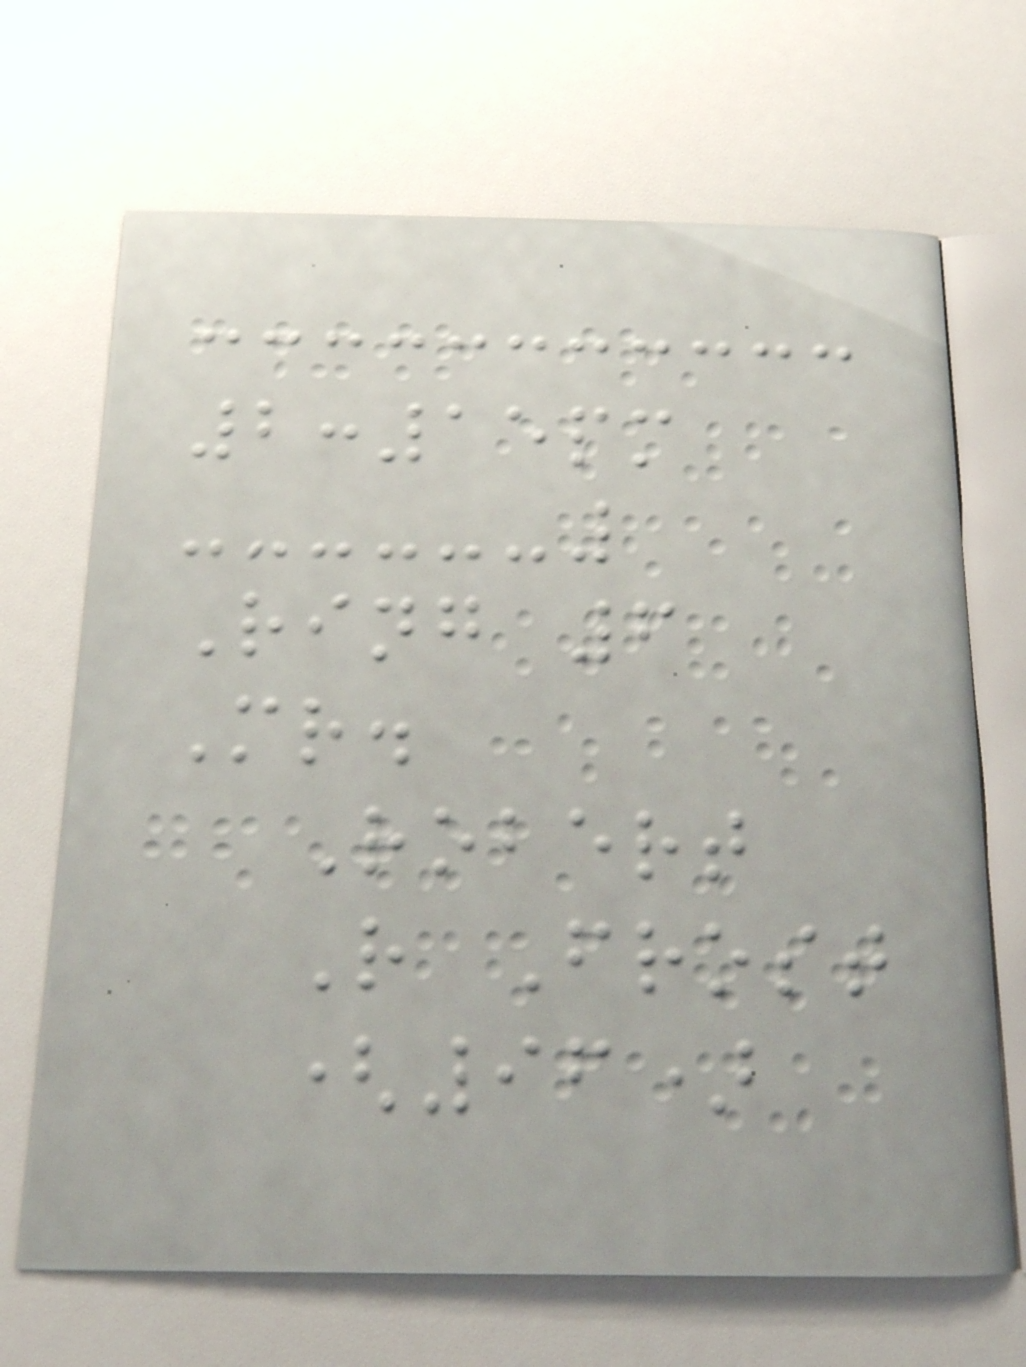2:15pm
Ring 6
Mr.
Robert
R Frost
(96)
